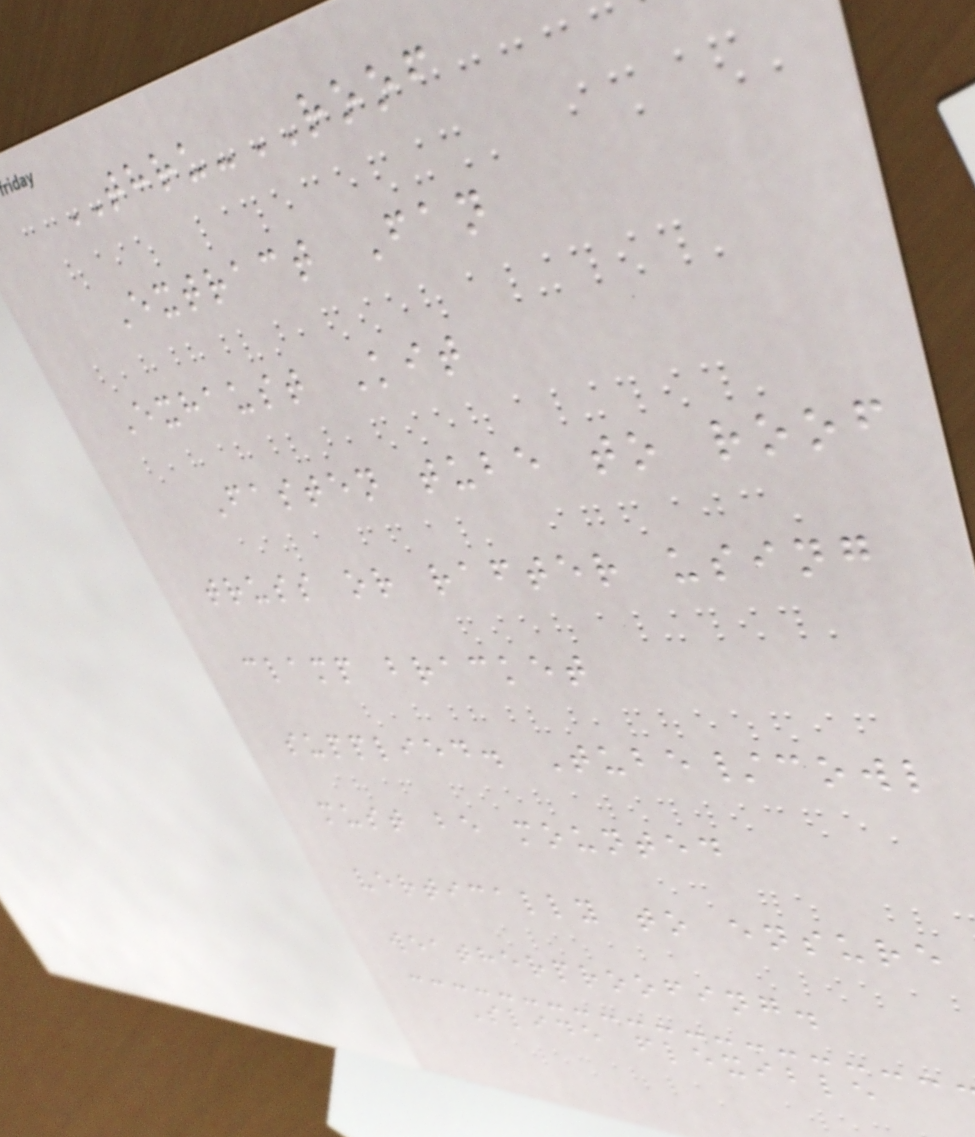THRU-ROOF
Extract Fan
Exhaust Kit
Fasten tube to roof
truss or rafter using
clamp bracket
supplied. Tube/cowl
must be mounted
vertically to ensure
weatherproofing.
Slide flexible
